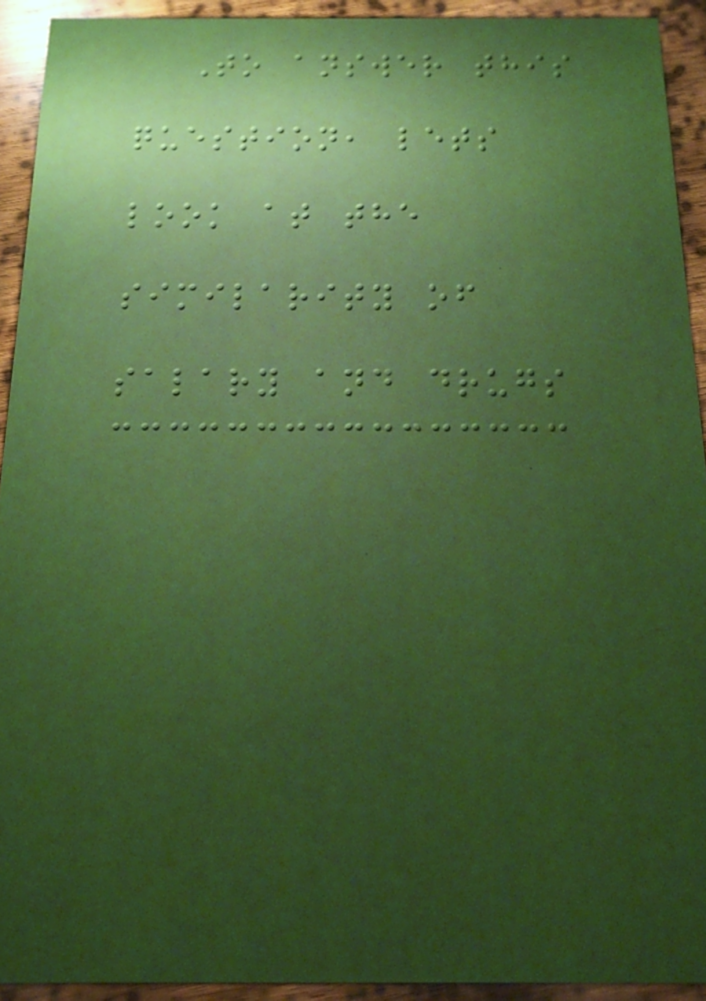To answer this
question, lets
look at the
similarity of
salary and drugs
